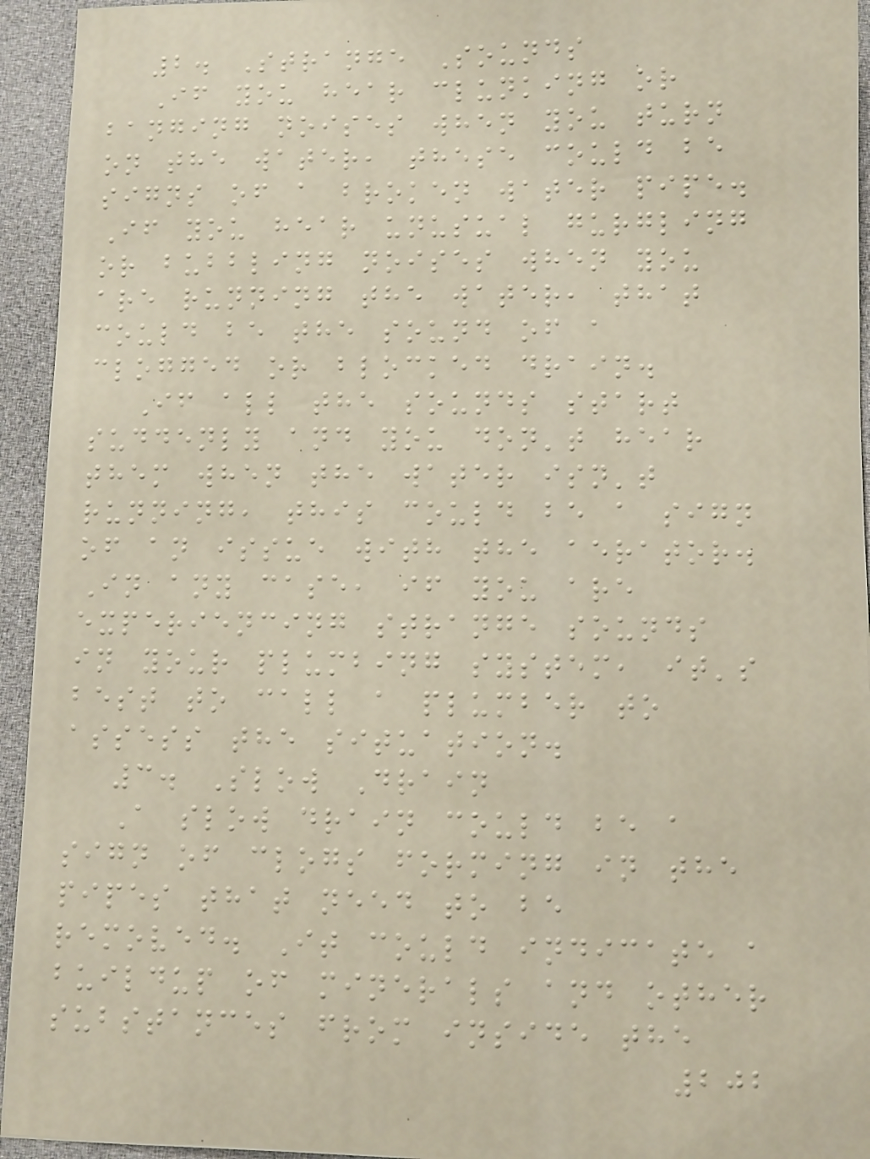2. Strange Sounds
If you hear clunking or
banging noises when you turn
on the water, these could be
signs of a broken water pipe.
If you hear unusual gurgling
or bubbling noises when you
are running the water, that
could be the sound of a
clogged or blocked drain.
If all the sounds start
suddenly and you don't hear
them when the water isn't
running, this could be a sign
of an issue with the aerator.
In any case, if you are
experiencing strange sounds
in your plumbing system, it's
best to call a plumber to
assess the situation.
3. Slow Drain
A slow drain could be a
sign of clogs forming in the
pipes that need to be
removed. It could indicate a
buildup of minerals and other
substances from inside the
202
